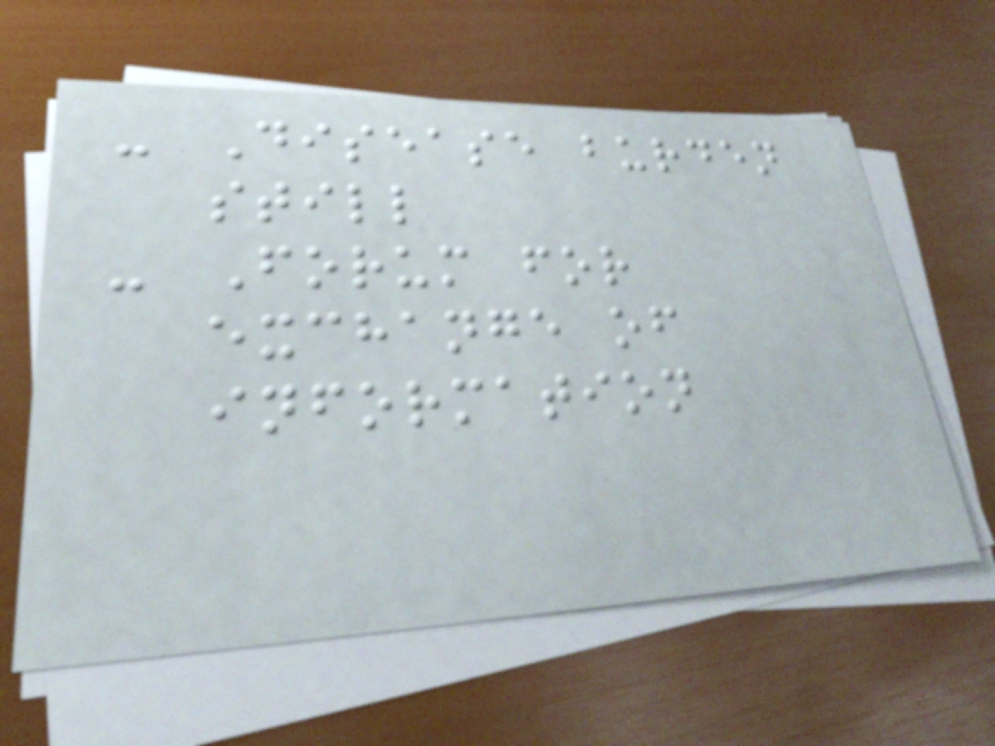- Disease burden
still
- Forum for
exchange of
information
